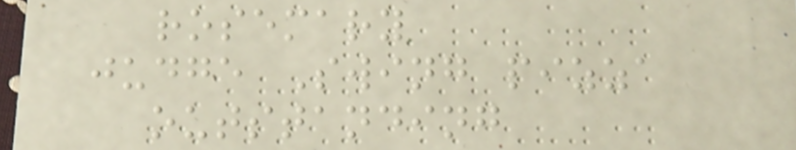rosemary
judge Swing pizza
outstanding
